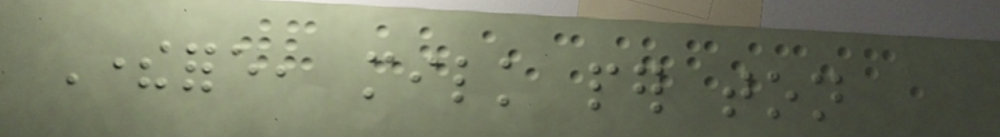Therefore, milk per ton
